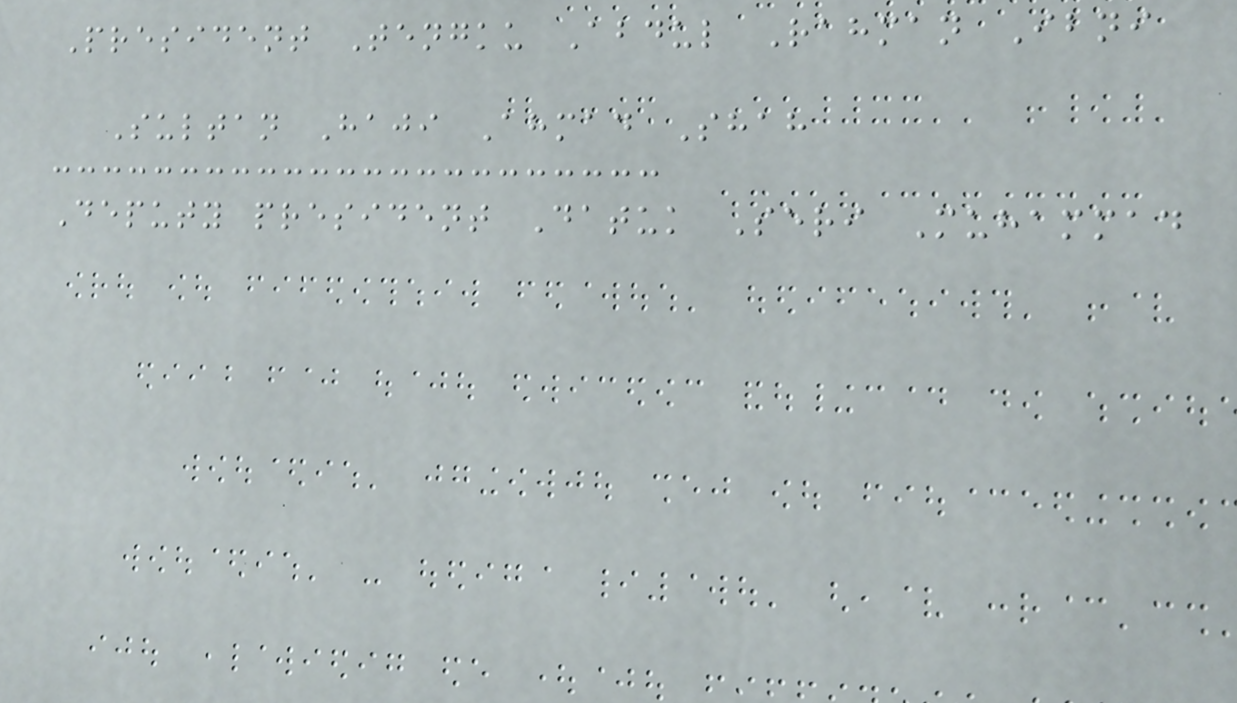President Tengku Abdul Rahman Ibni
Sultan Haji Ahmad Shah
Deputy president Datuk Seri Muhammad
